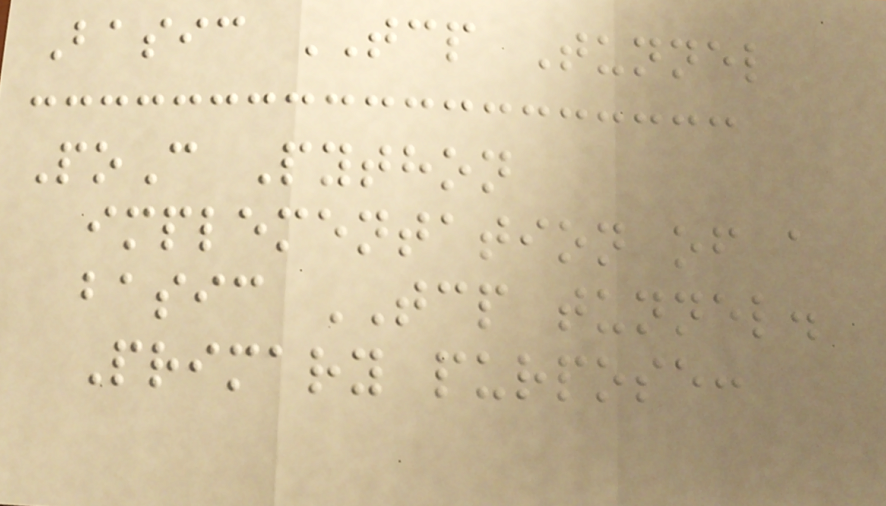Basic TCP Tunnel
PoC Python
implementation of a
basic TCP tunnel.
Primary purpose:
